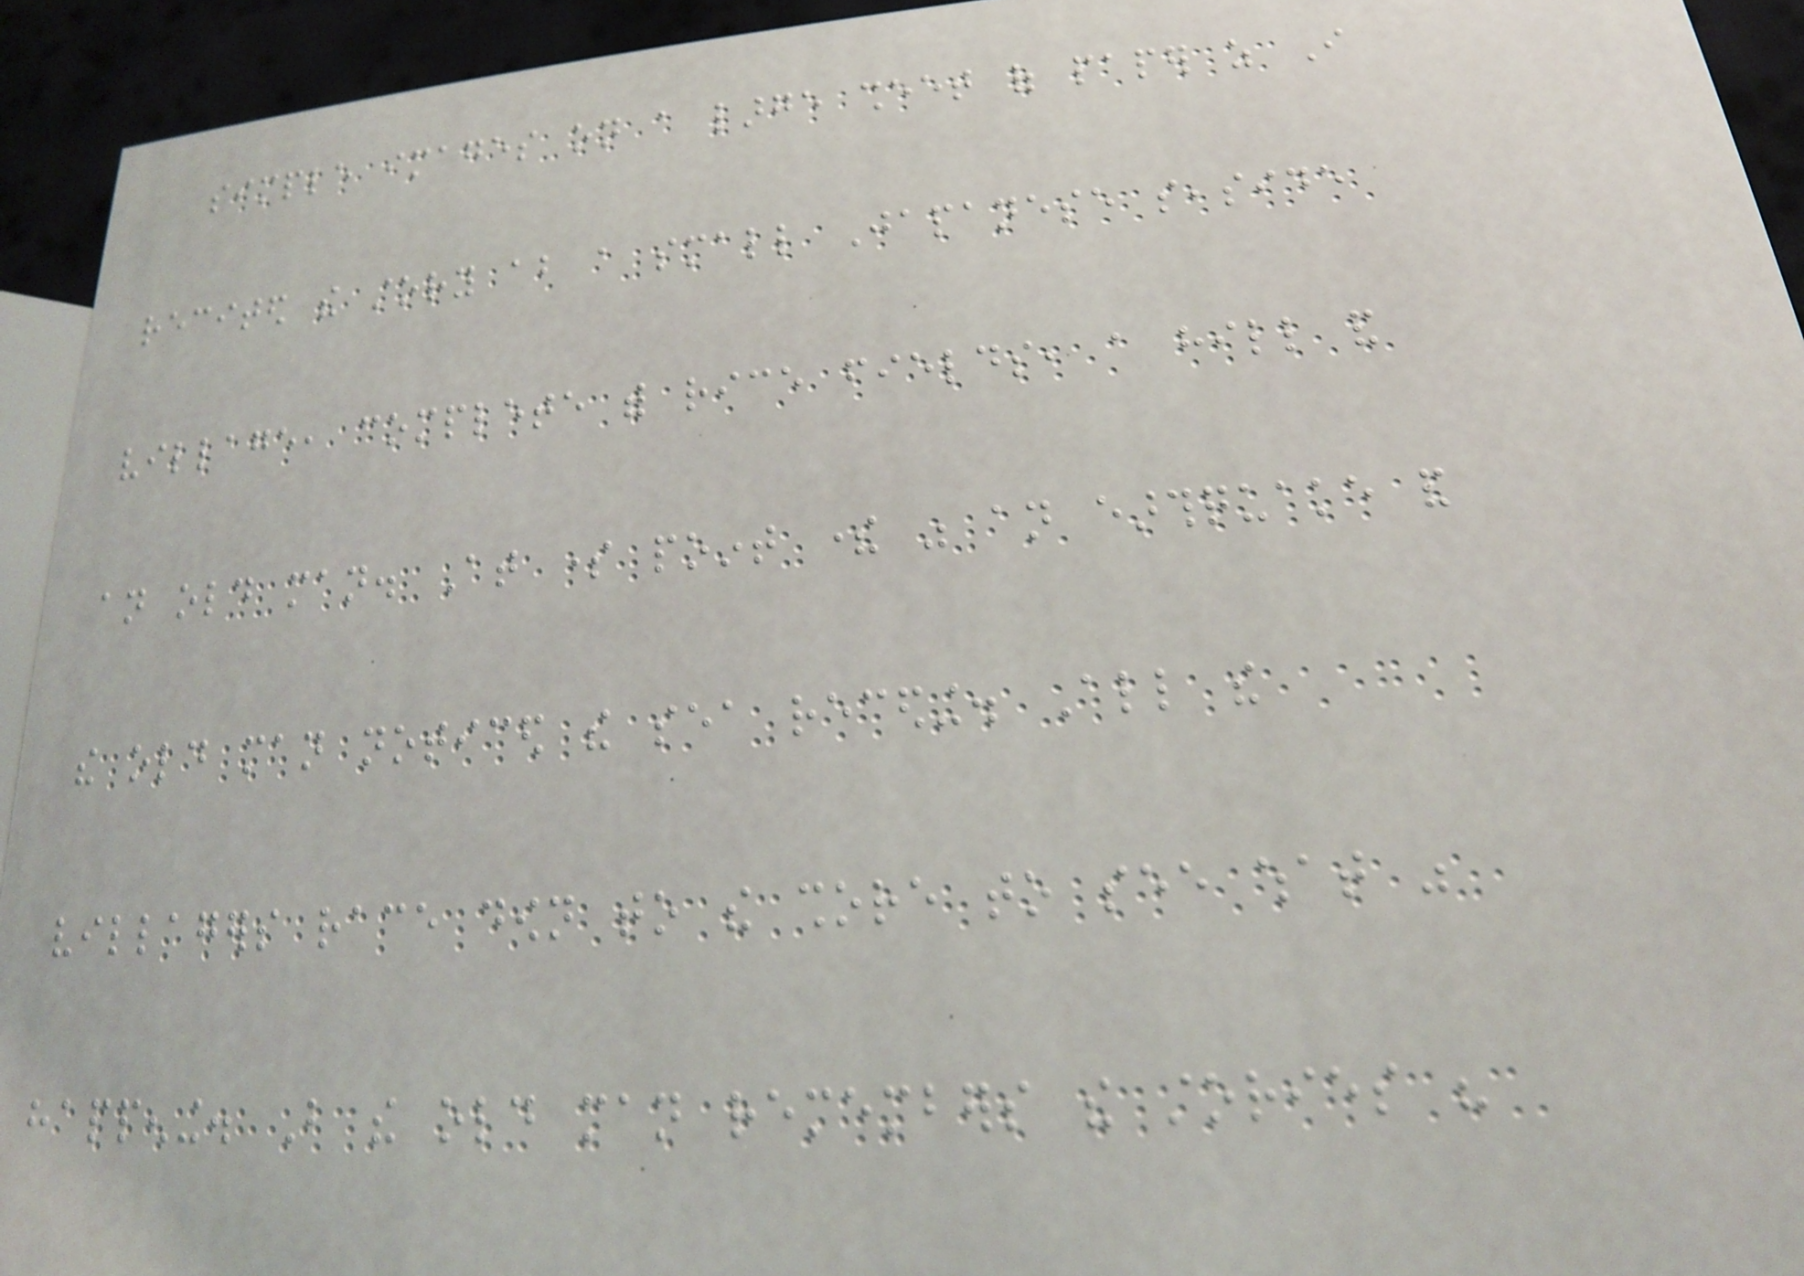simple images on a large sheet of paper as I
recited the story about a small Japanese seaside
village, complete with rice fields, a hill and
an old man. At some point there was an earthquake and
the old man noticed the sea receding. All the
villagers race down to the shore to see what was
happening. But the old man remembers the stories his
